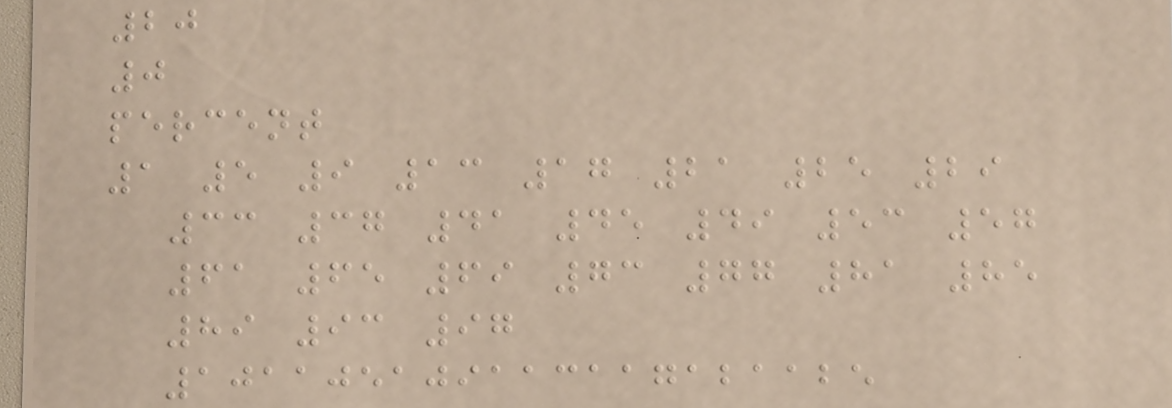20
0
percent
1 5 9 13 17 21 25 29
33 37 41 45 49 53 57
61 65 69 73 77 81 85
89 93 97
101105109113117121125
